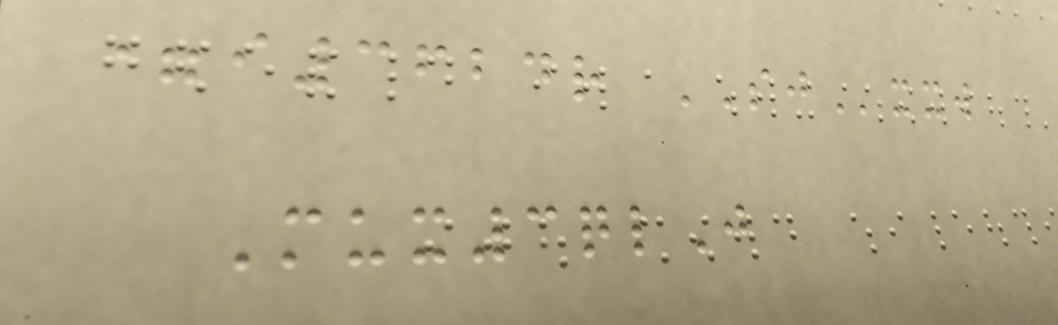=i3624r SJxxw
Mux3qlJ
